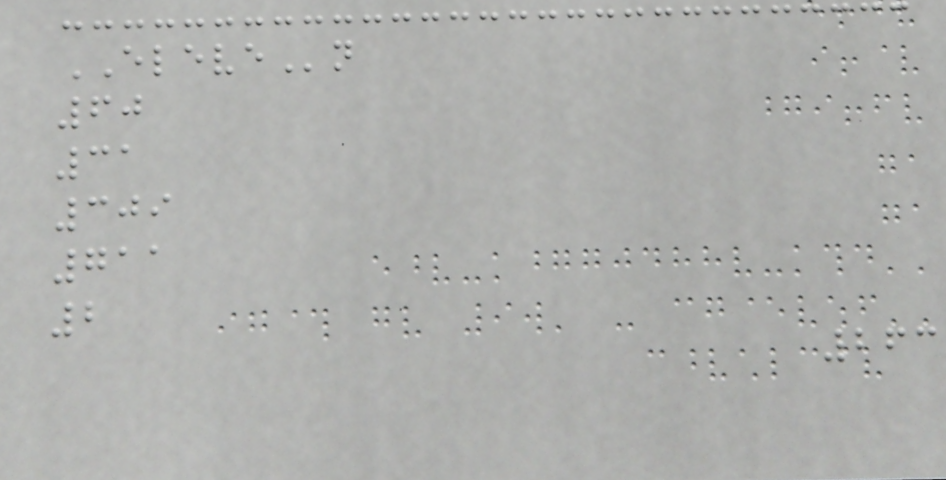ELEVEn
60
31
309
711
2
263
